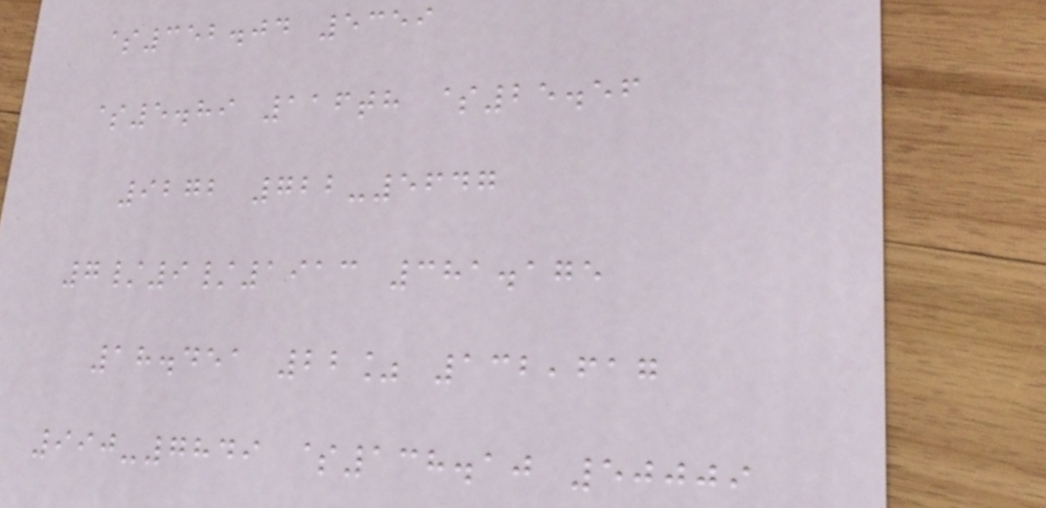$352.04 5359
$5.89 116th $25.56
9272 722-5647
7/9/1913 381.175
18.451 22% 132,617
990-7849 $138.10 50009
